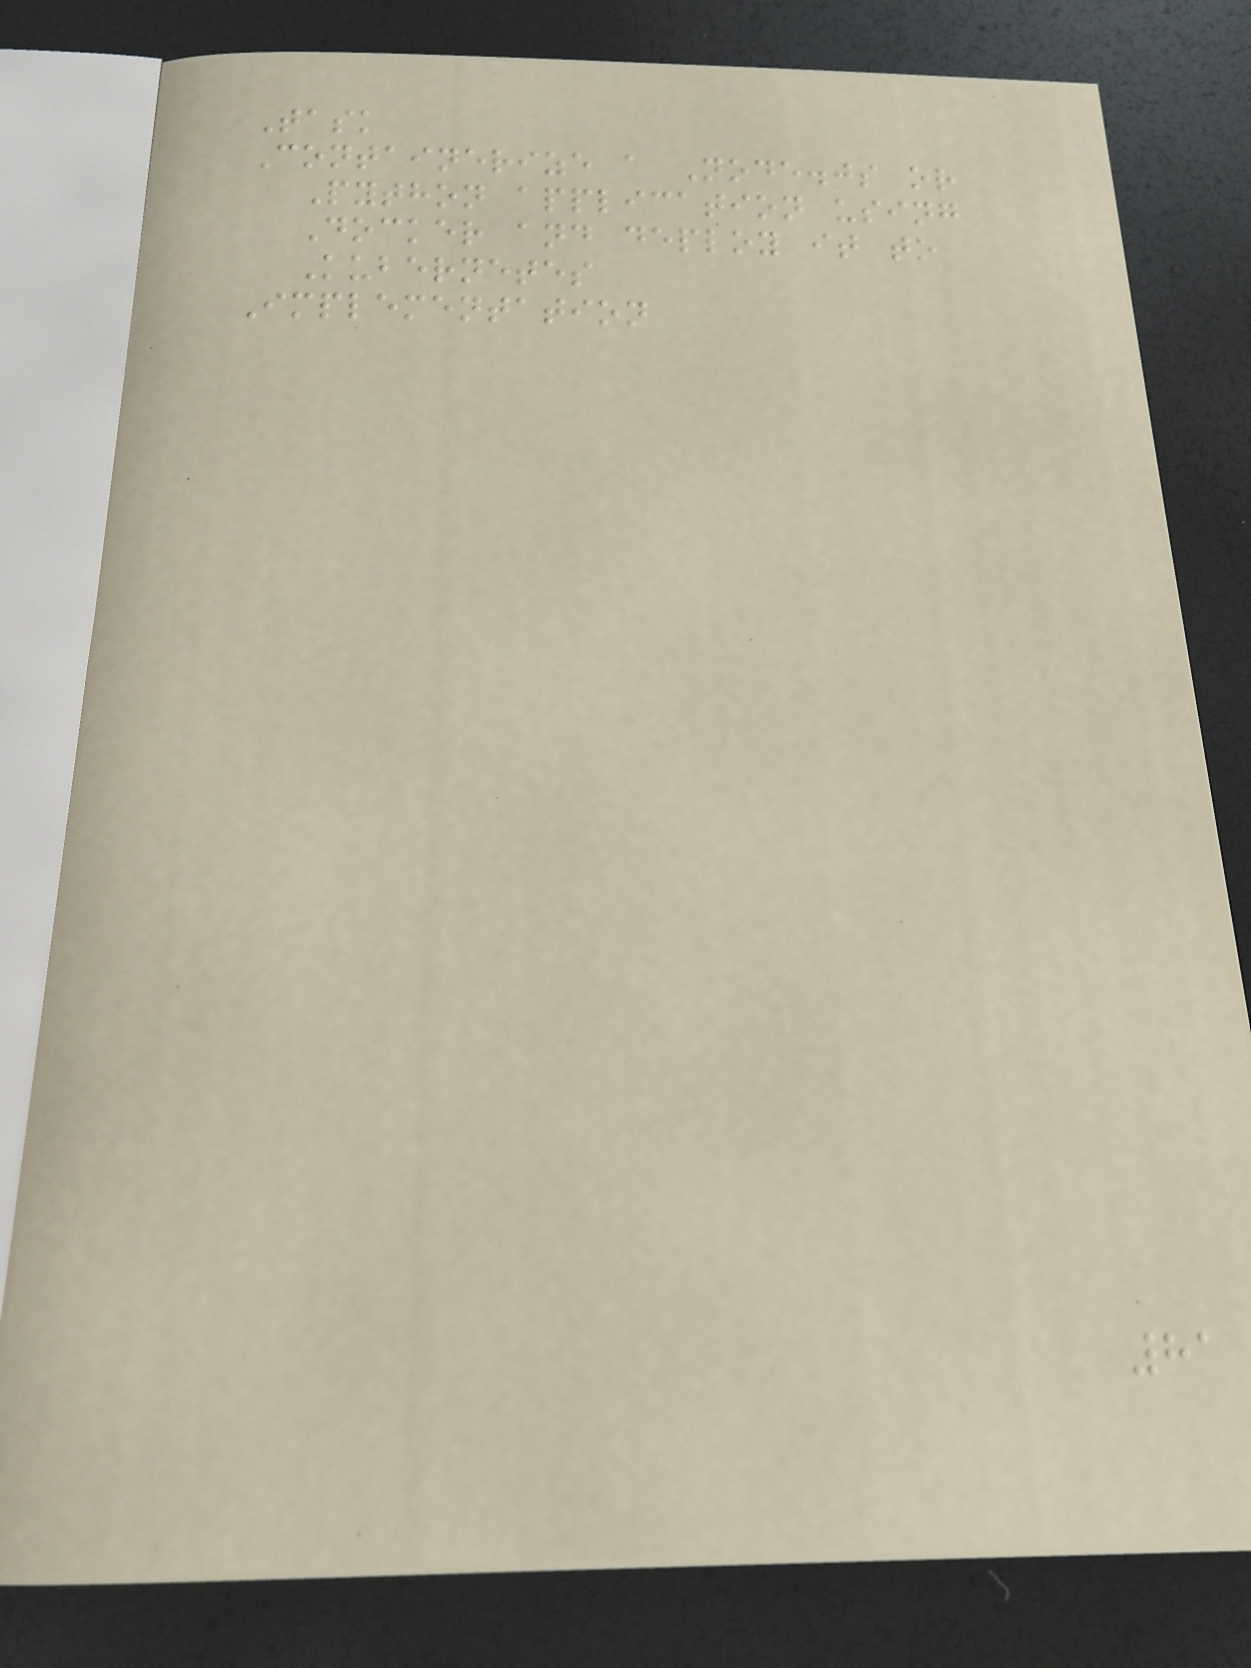Task
Containerize a Node.js or
Python application using
Docker and deploy it to
Kubernetes
Implementation
81
